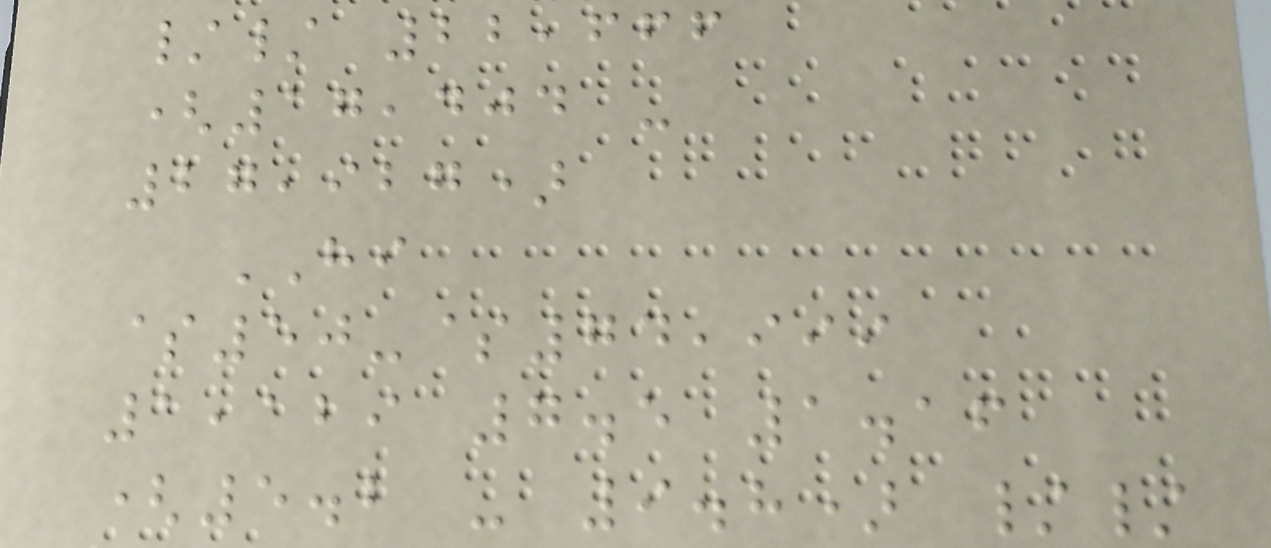// 22,666
(17,404 -
27,927)
HI
$50-$74,999
1,129 7.5 1.16
(5.2 - 9.8) //
